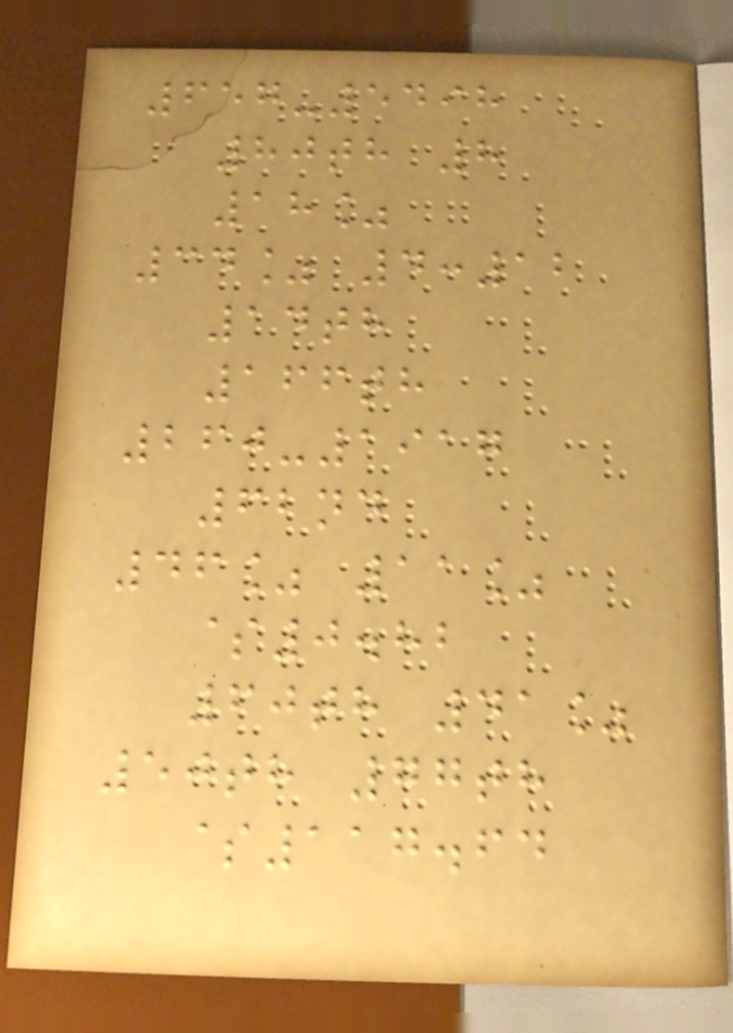657-5498
80th 8
18%
34% 4:12
14th
166th
260-1917
62nd
46% 11%
$0.82
60th 41%
50th 77th
$117.64
